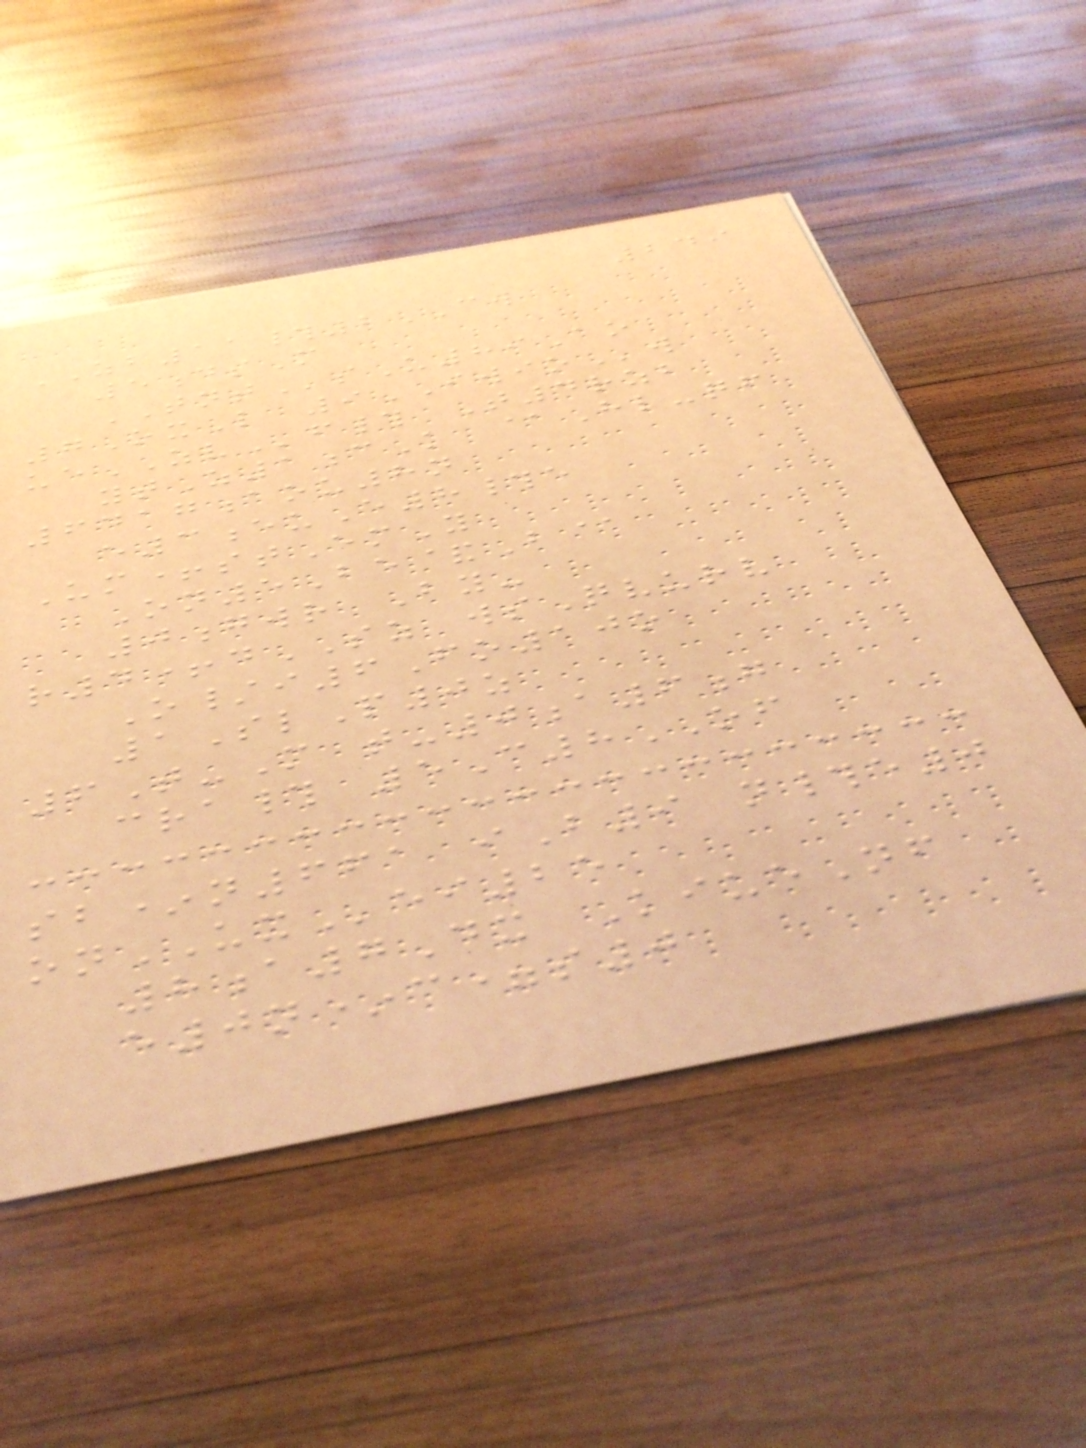249
ZB11#2CW
5dsM
TNTsU89Ao
7OxL 9IWIOw
ueZVf# T4rzb
ytZ1cK @Hl-qf
6417aou8n
e3euE8#e
Um+stEmY
On5Be&B@
0gwr By-
r4+dSZ wsQvurv
O/i6Fo10o
1SlP0z
6T-M t-0a6g
cra# 5C8OF
sb*n661 iB9 n#e0
onUXei25
8a7Dx KiueNf
e0n*c=s0
